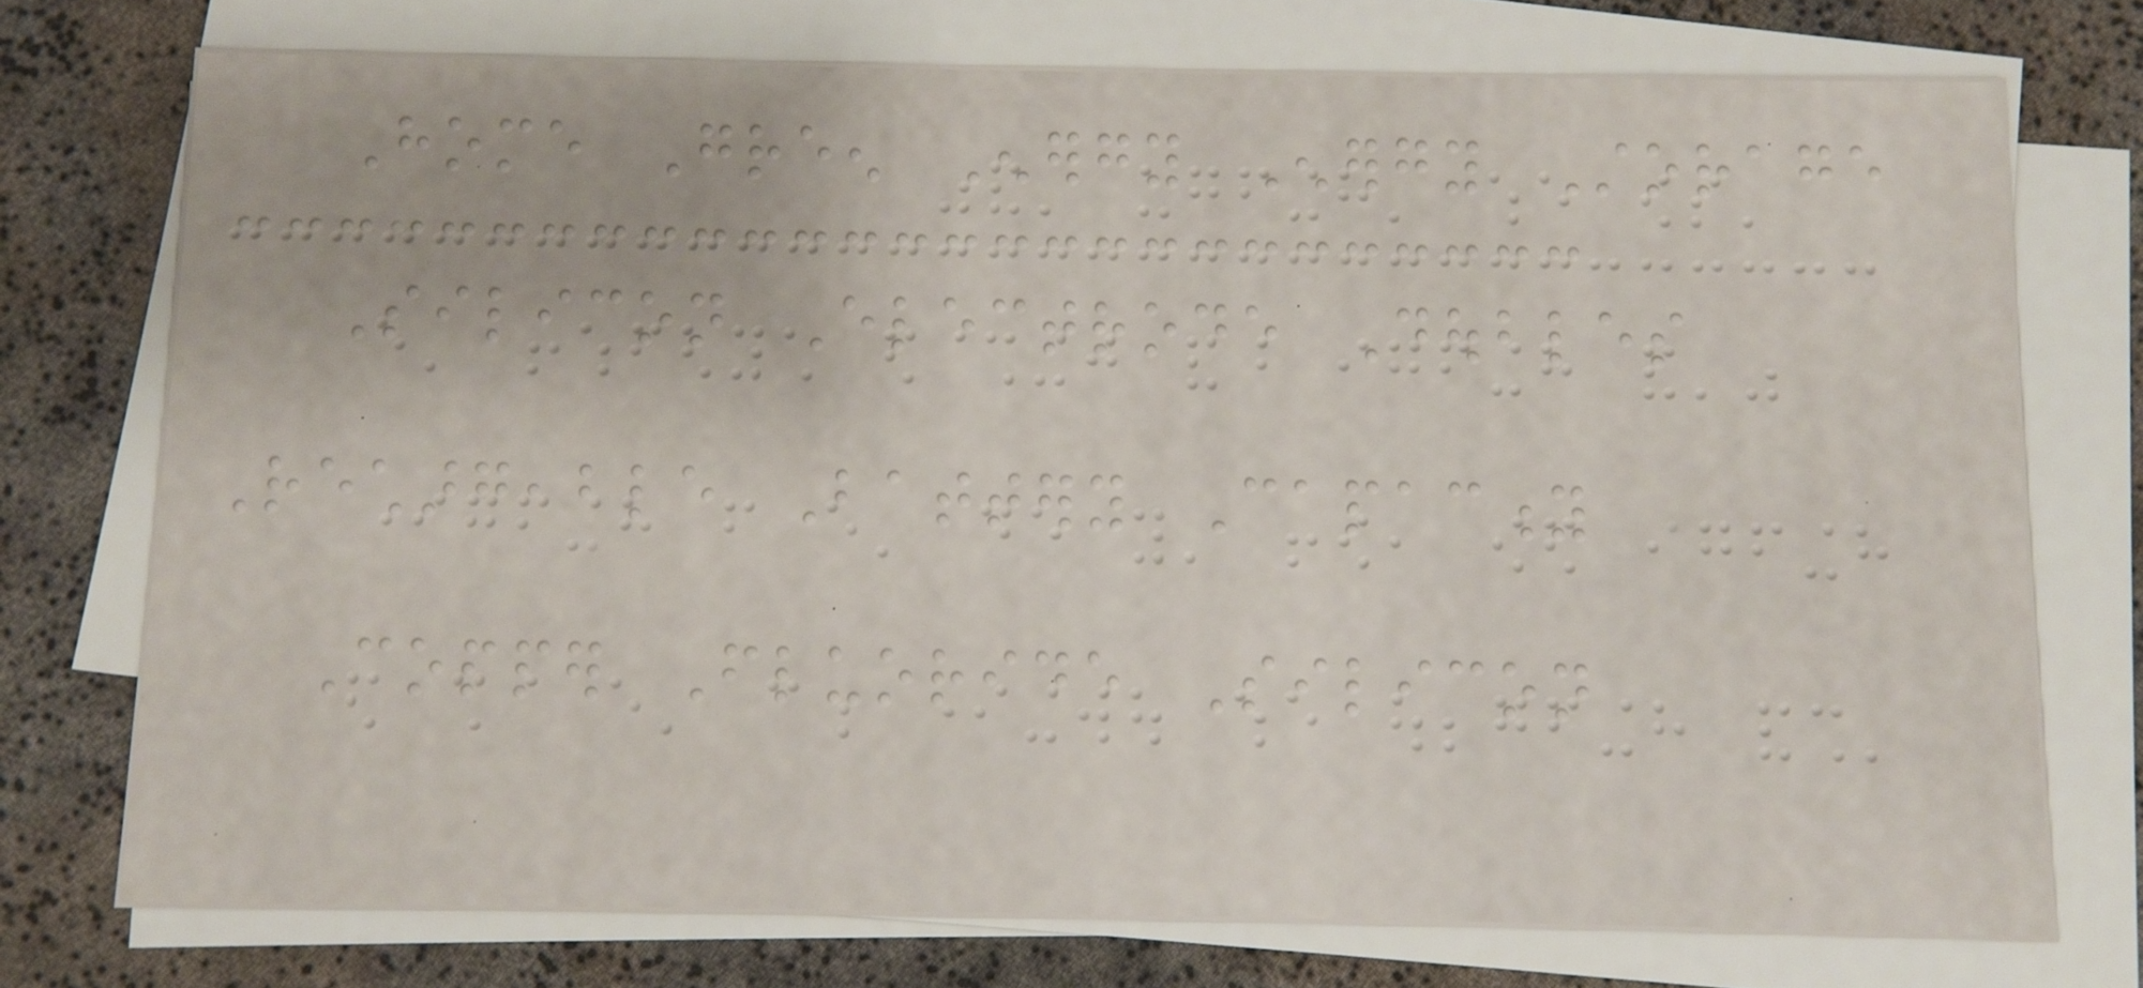Home Green Energy Energy Storage
Silicon Electrode Doubles
Rechargeable Battery Capacity
Copper Fluoride Silicon
